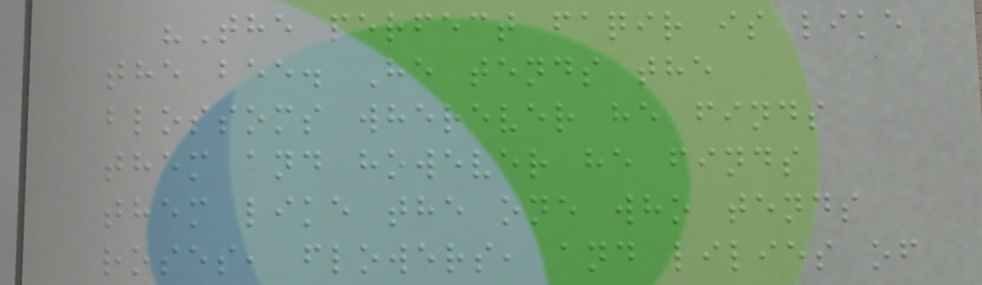"The perfect faqir is like
the bee. He tends the
blossoms wherever he finds
them and however he finds
them like the one who tends
roses, flowers, and lilies of
